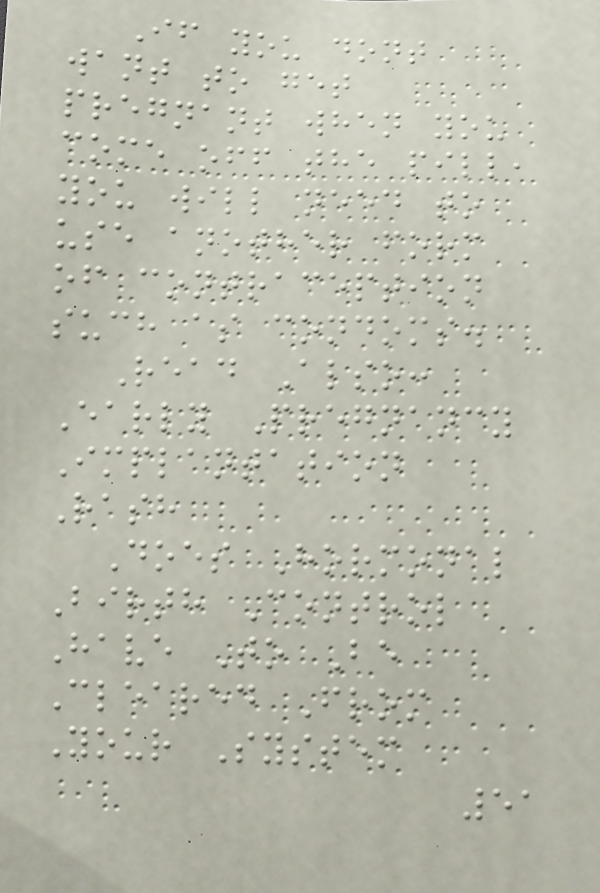If you dont
want to get
pregnant when you
come off the pill,
you will need to
use another form
of contraception
such as condoms.
Read Also:
Early Pregnancy
Implantation
Rash
Does Hormonal
Birth Control
Have To Be
Cleared From
Your System
51
